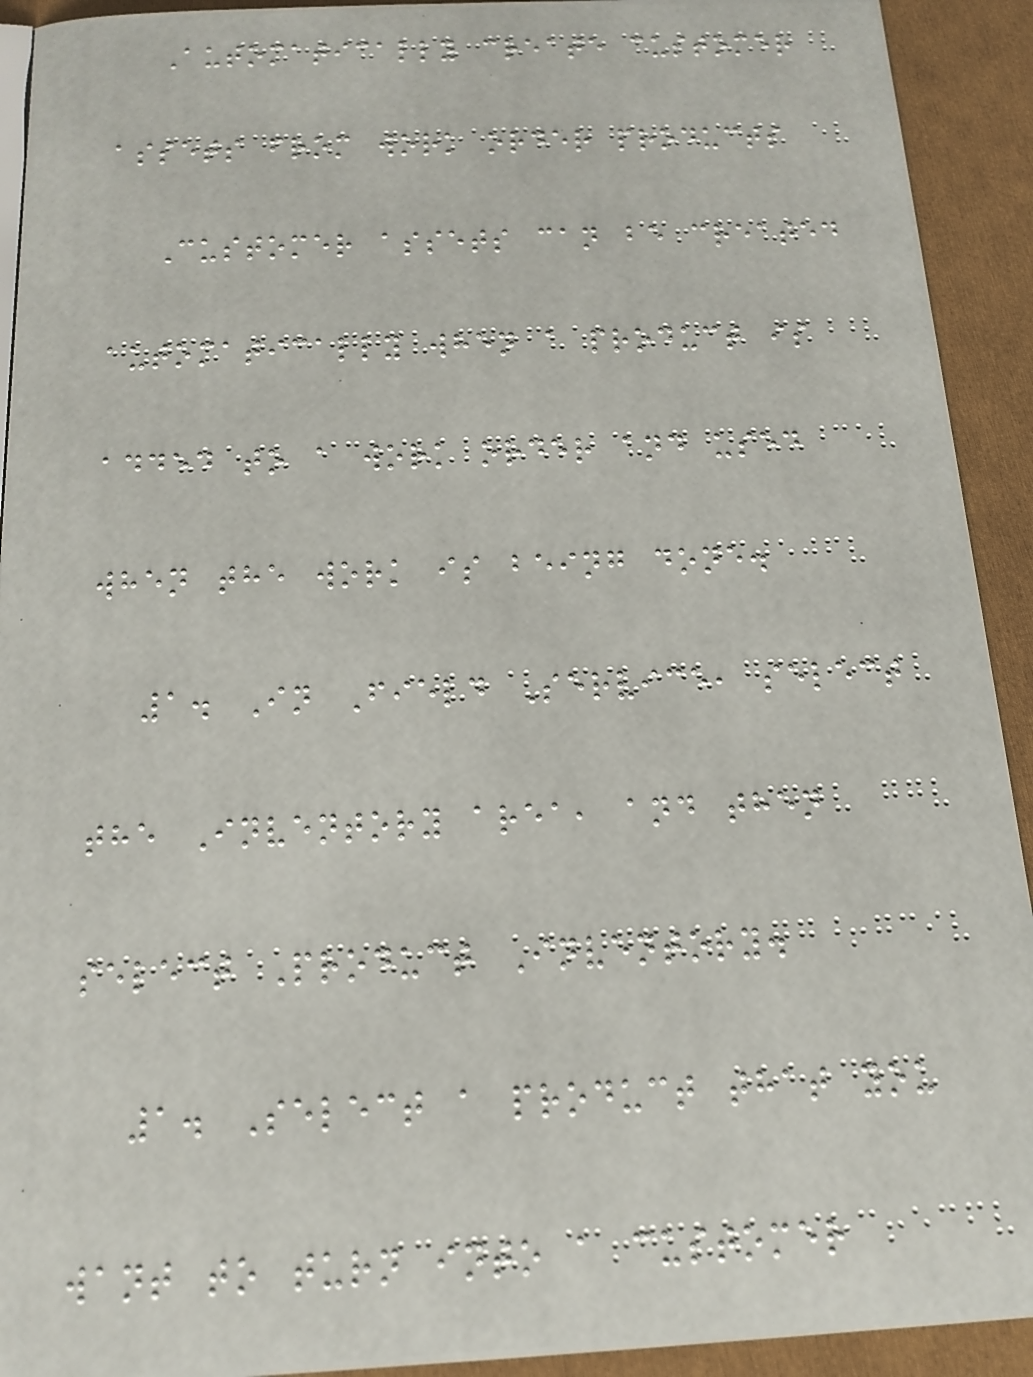Automatically create customer
assets from work order products
Customer assets can be created
automatically when a product is
added to a work order and used
when the work is being done.
1. In Field Service, select
the Inventory area, and then
select Product Inventory.
1. Select a product that you
want to turn into a customer
